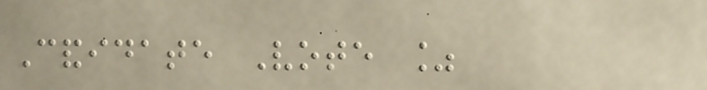Candidate Vote %
